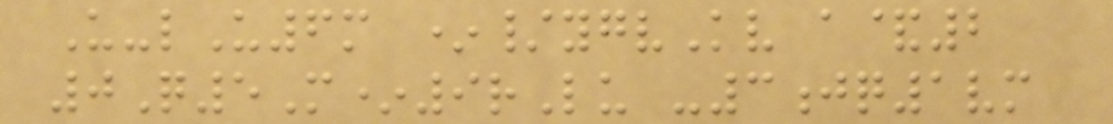U-lU6m */ygvKv a&2
0Q5M*9rLu -3jq1vm
